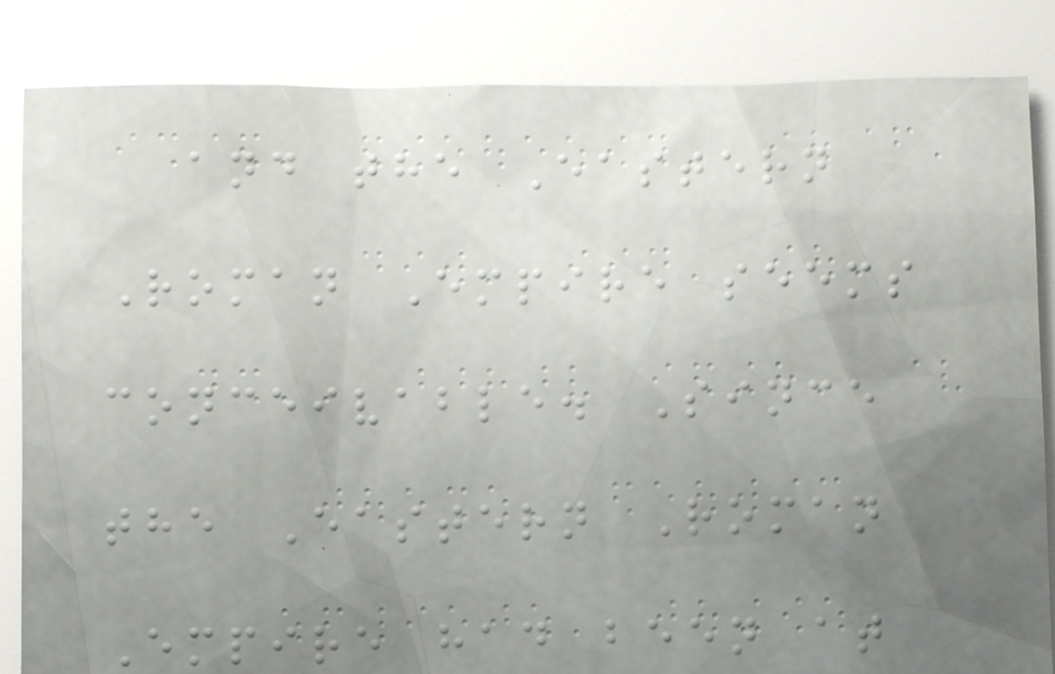and the Eastern
Roman Empire seems
conceivable. Since
the Eastern Roman
Empire had been at
